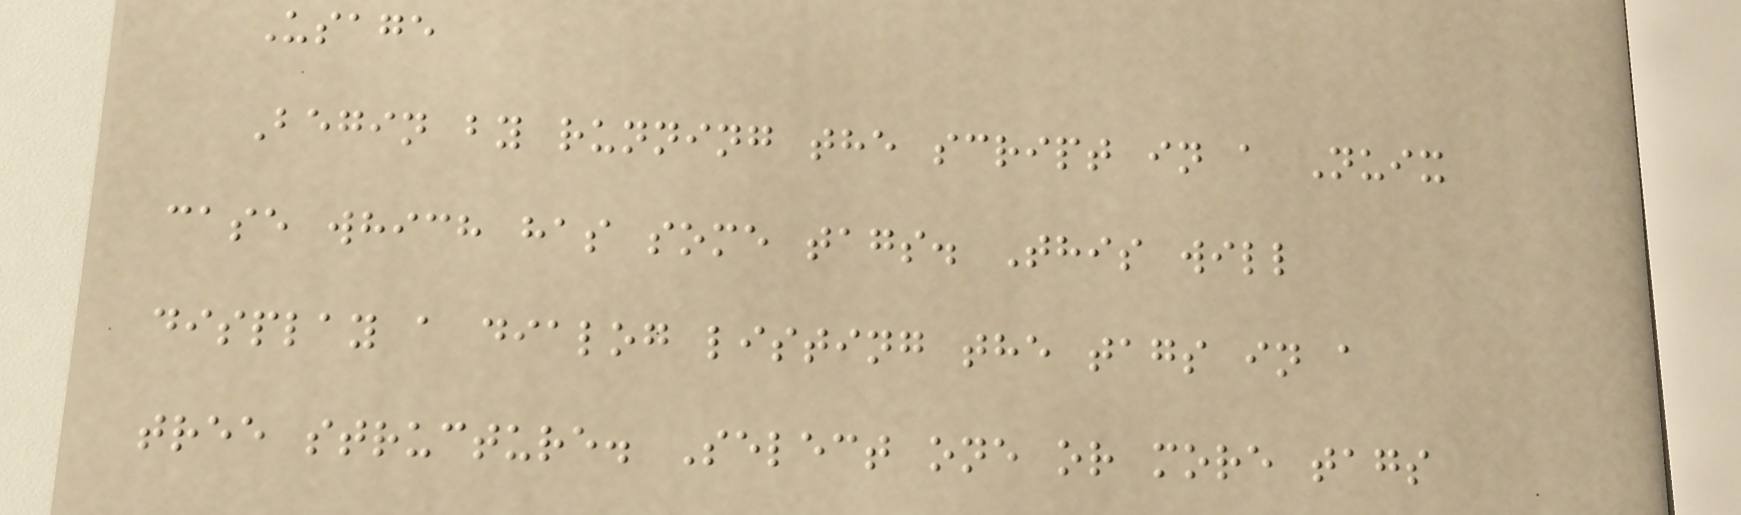Usage
Begin by running the script in a Nuix
case which has some tags. This will
display a dialog listing the tags in a
tree structure. Select one or more tags
